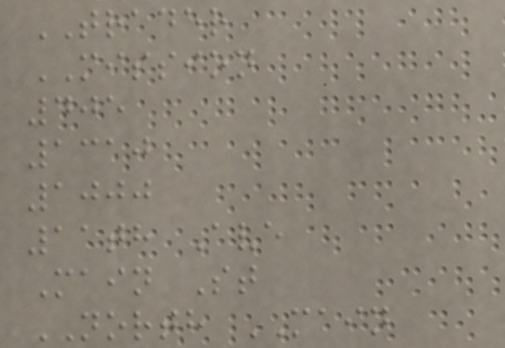TRADER
MISSION
405
1310
1000
11th Ave
Main St
NORTH MAIN
